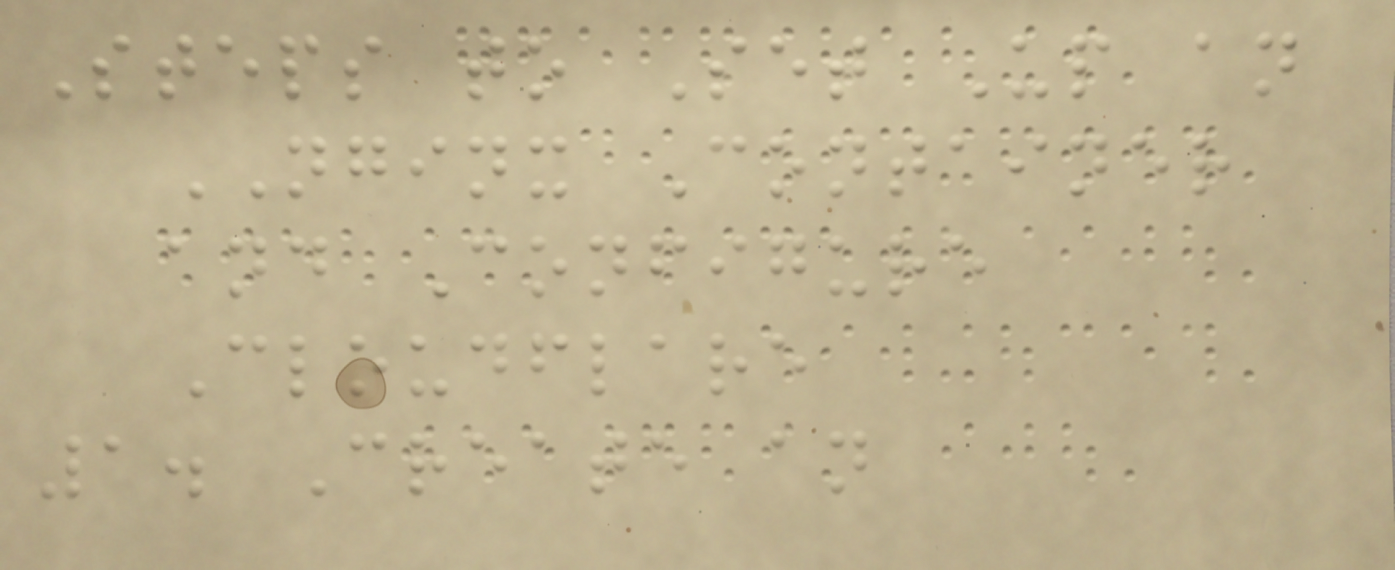Steps to Set Up an
NGINX Container
and Configure
Cloudflare
1. Create an
